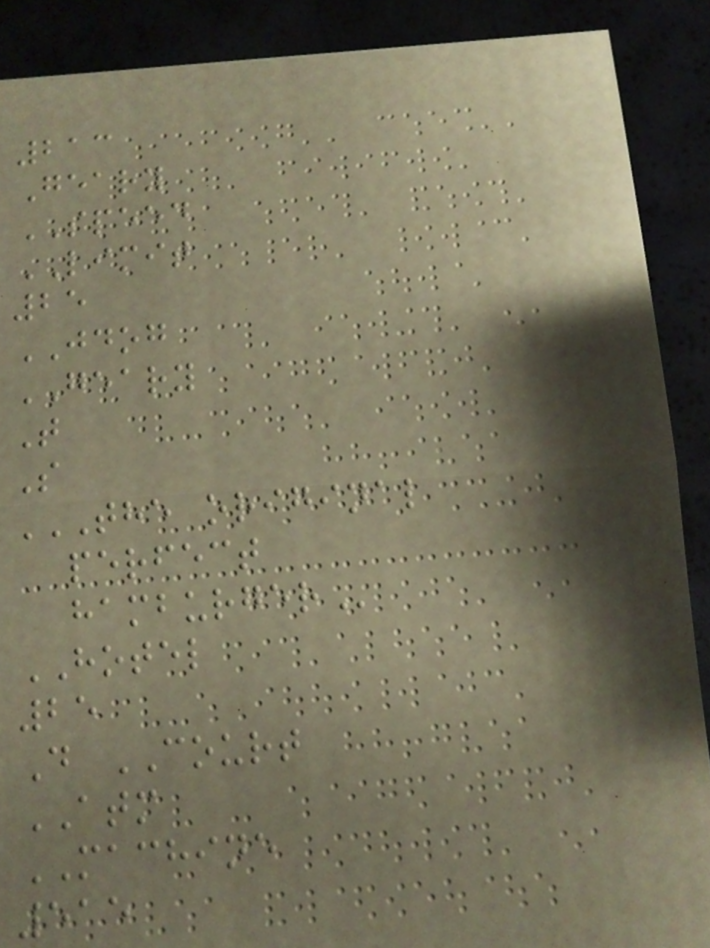213
Geary
SPEED
LIMIT
25
JDOG
GEARY
T
S
THE ORIGINAL
PERFECT
HAMBURGER
HOTEL
25
D COURT
ATM
MACHINE
515
